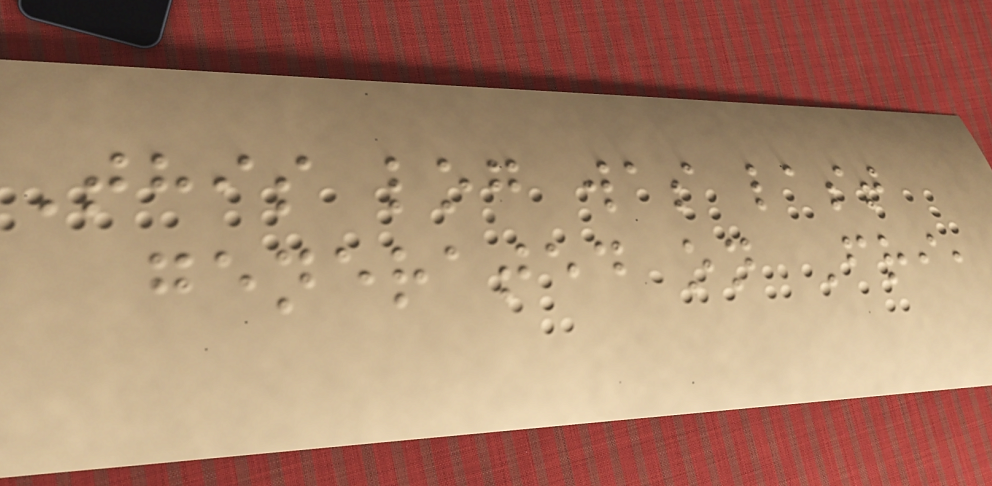This log was last
generated on Fri,
